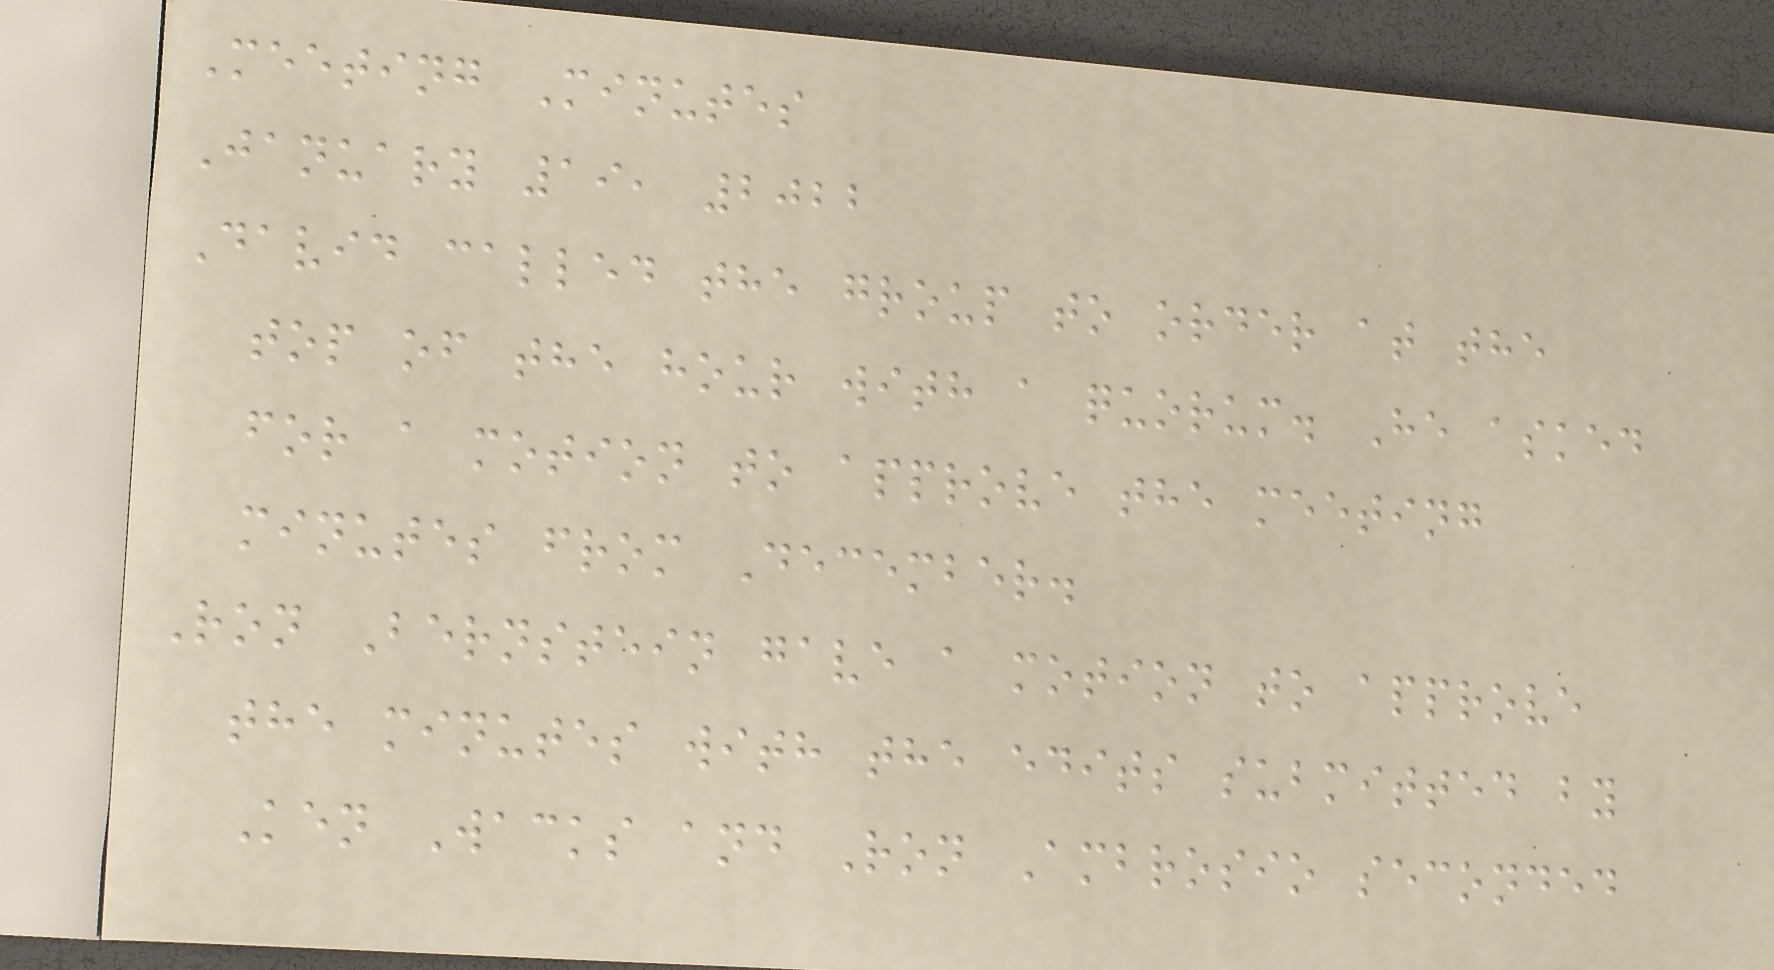Meeting Minutes
January 19, 2022
David called the group to order at the
top of the hour with a quorum. He asked
for a motion to approve the meeting
minutes from December.
Ron Bernstein gave a motion to approve
the minutes with the edits submitted by
Ken Wacks and Ron Ambrosio seconded
